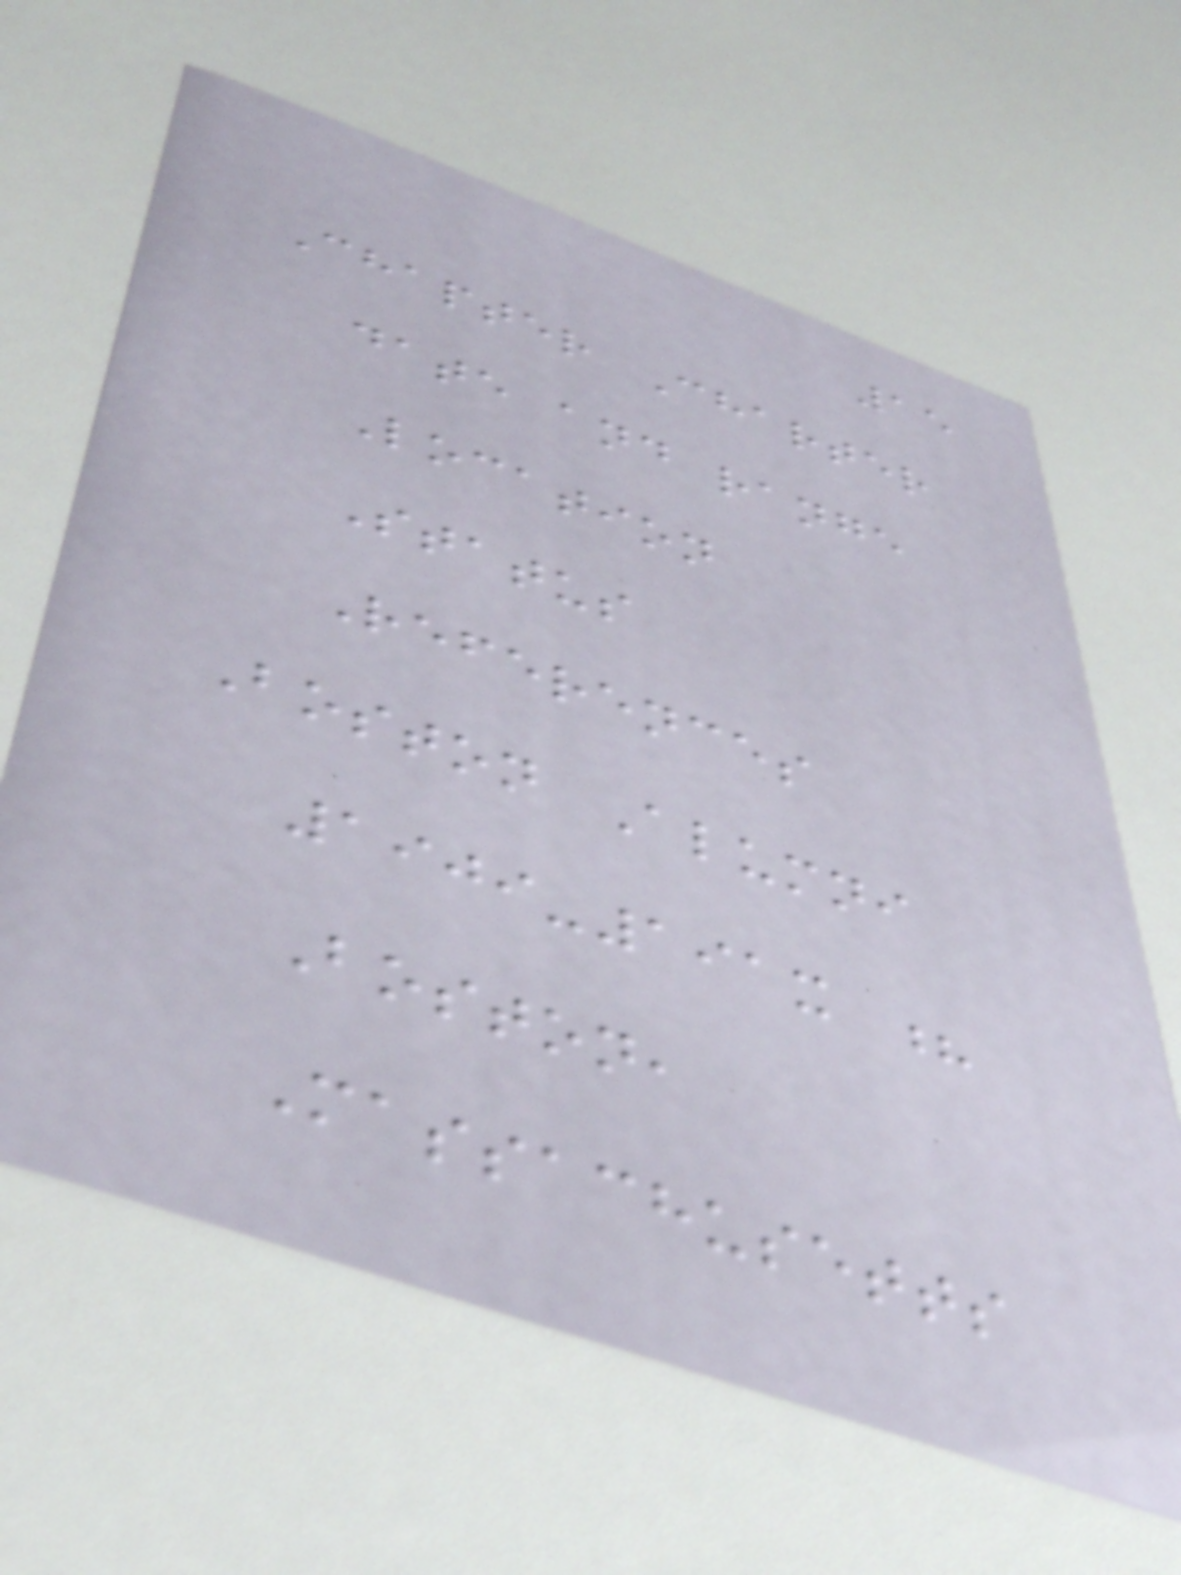15
Chapter Charter
date and range
Location
Status
References
Boston Alumni
1909-191x ?
Boston,
Massachusetts
